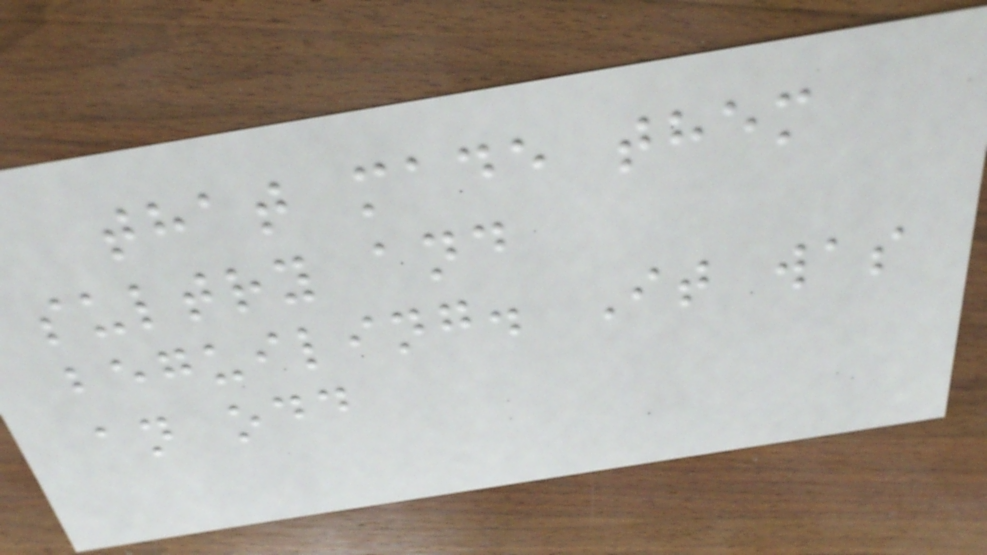that made them
sultry and
beguiling. It was
an odd
